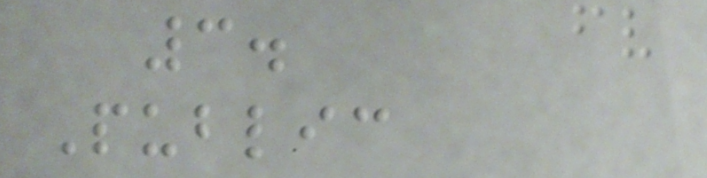3.
Public
